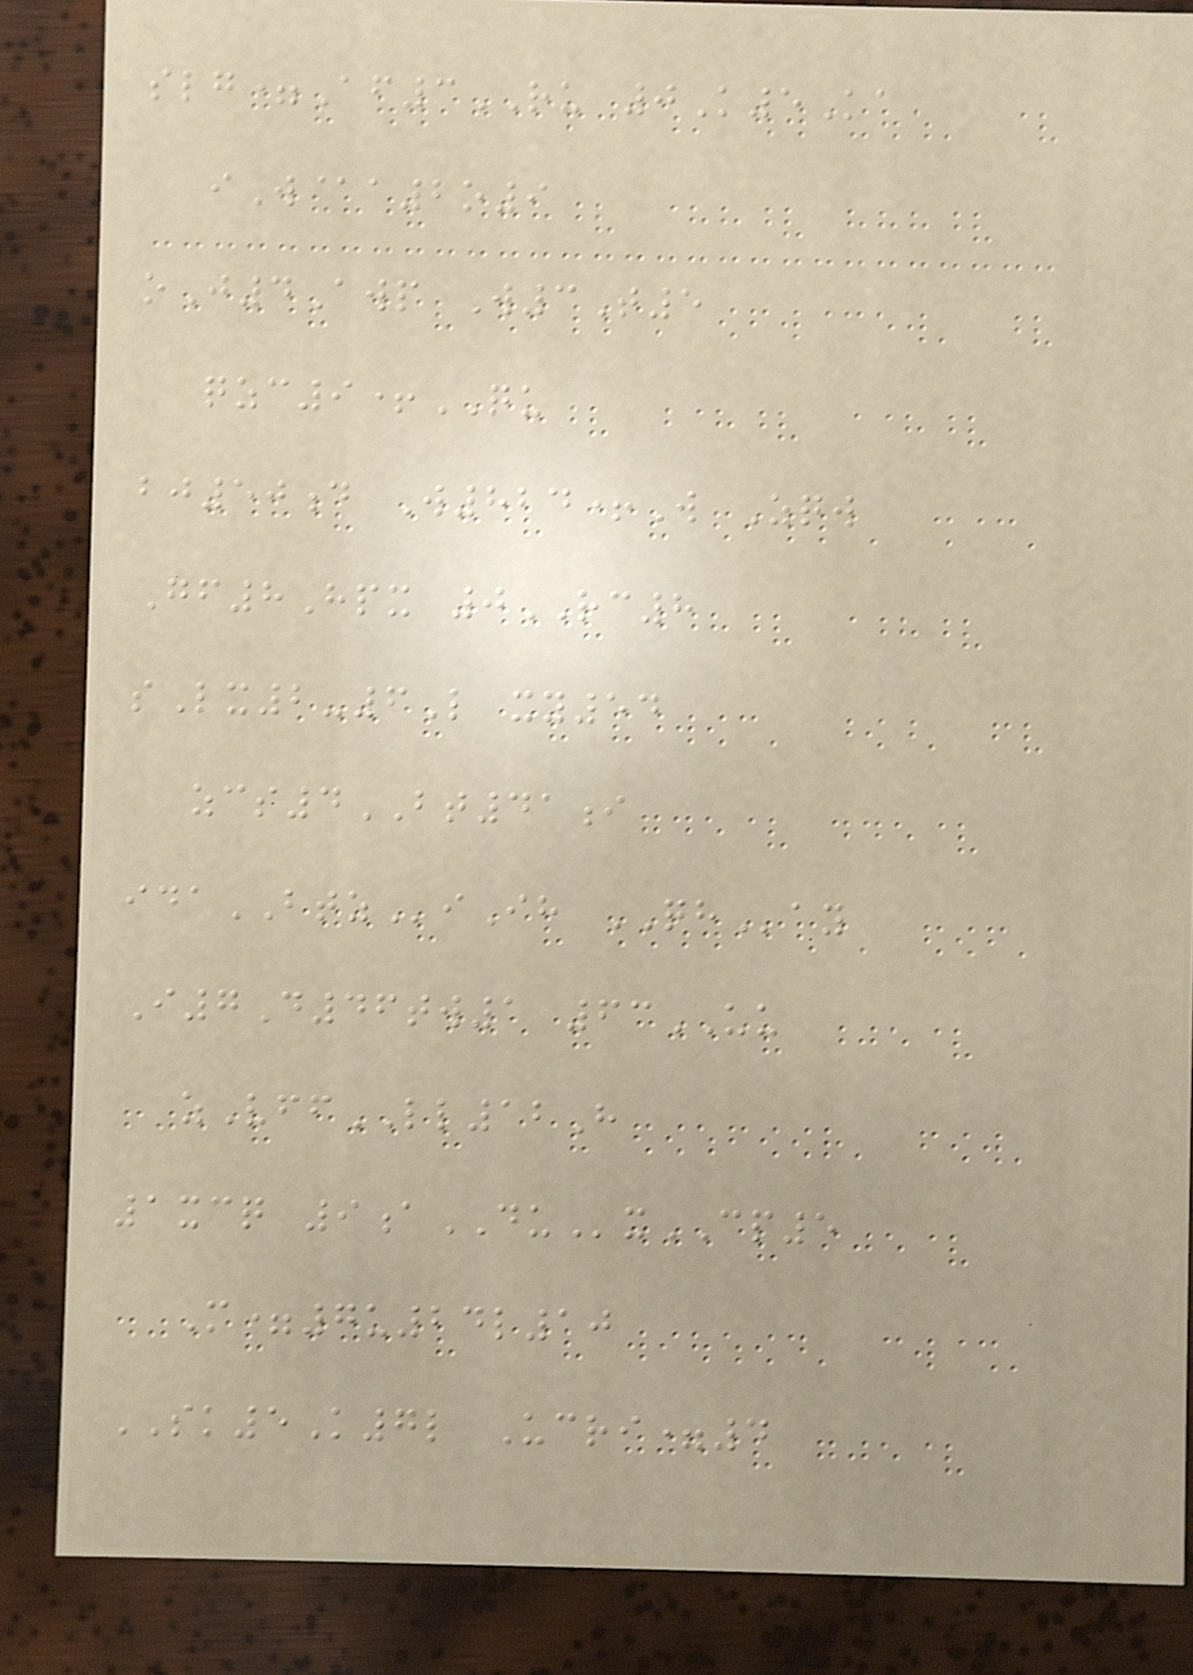slg=Af3RU 0K5Ka
iW@a2o9
oJ4Awp W3T5
qzc9+QU
bj50d W824+W Zqw
Gf8Hpx 0RC8
sLx2-6L xy54
zcs4BT41i
idaBTZiIh QHay
I7D46tw1 63UU
zVffLL12H
1xcq 9aDUxCP5
M=7u24l10
SK5K7l Ucri=4
